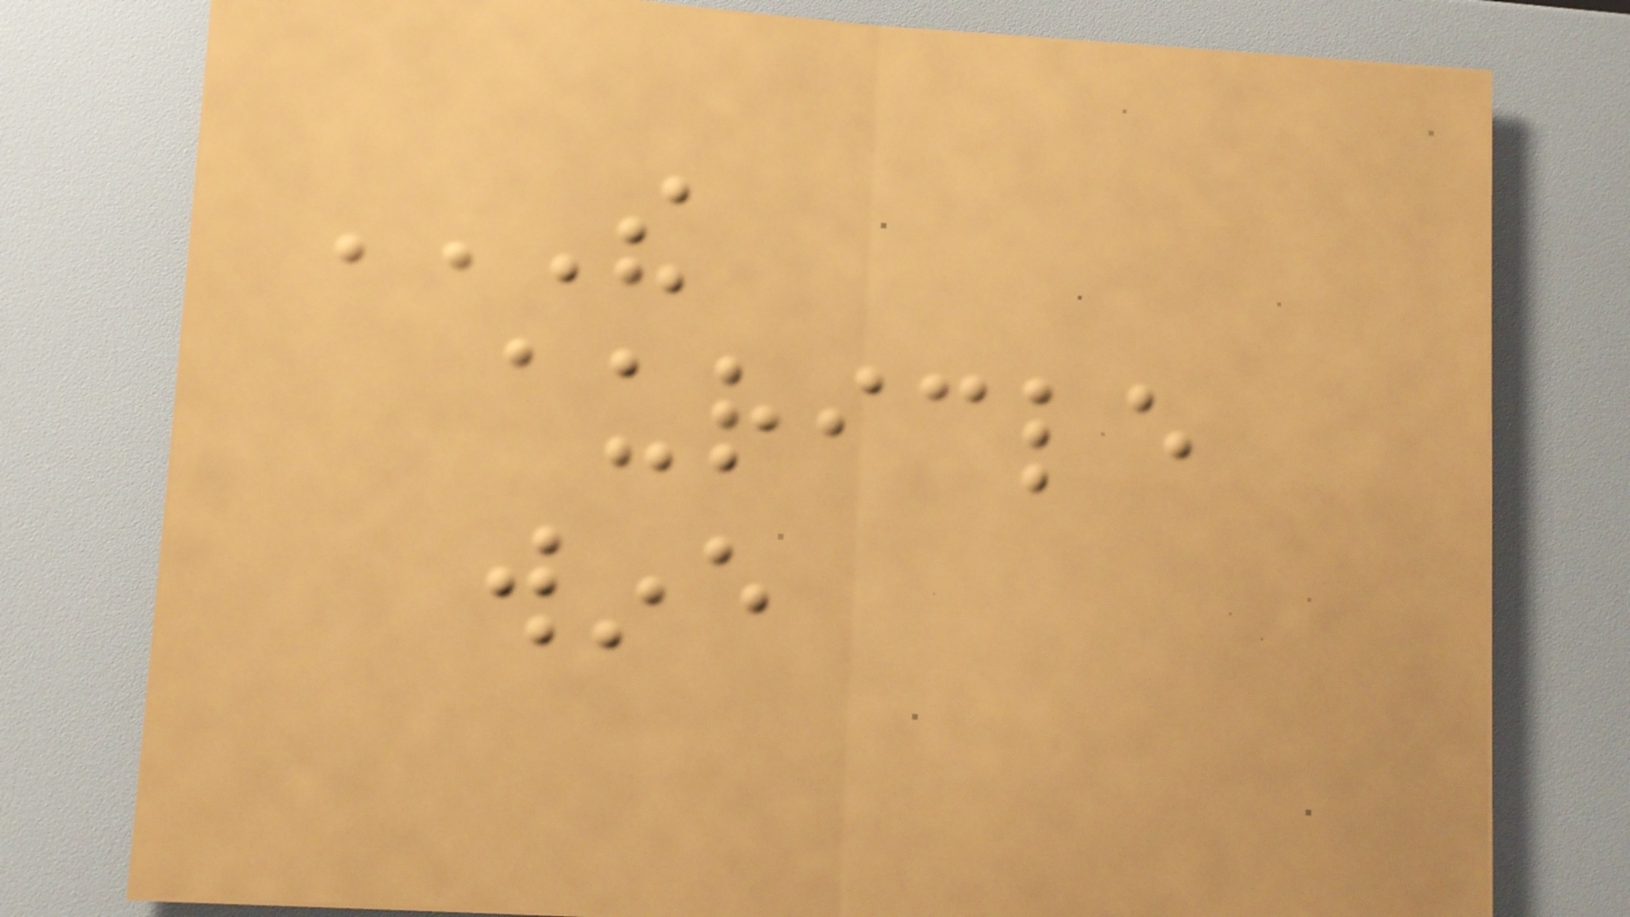THE
AURICLE
WINE
